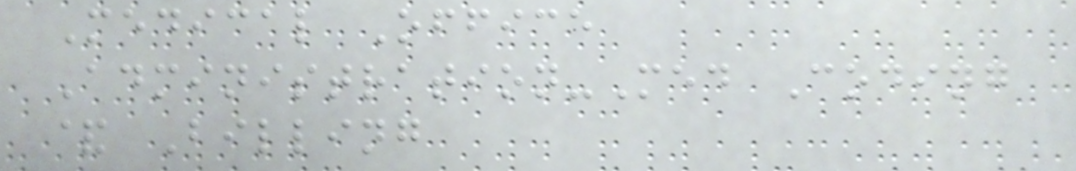Medical Office
Administration-Med Coding
& Billing
